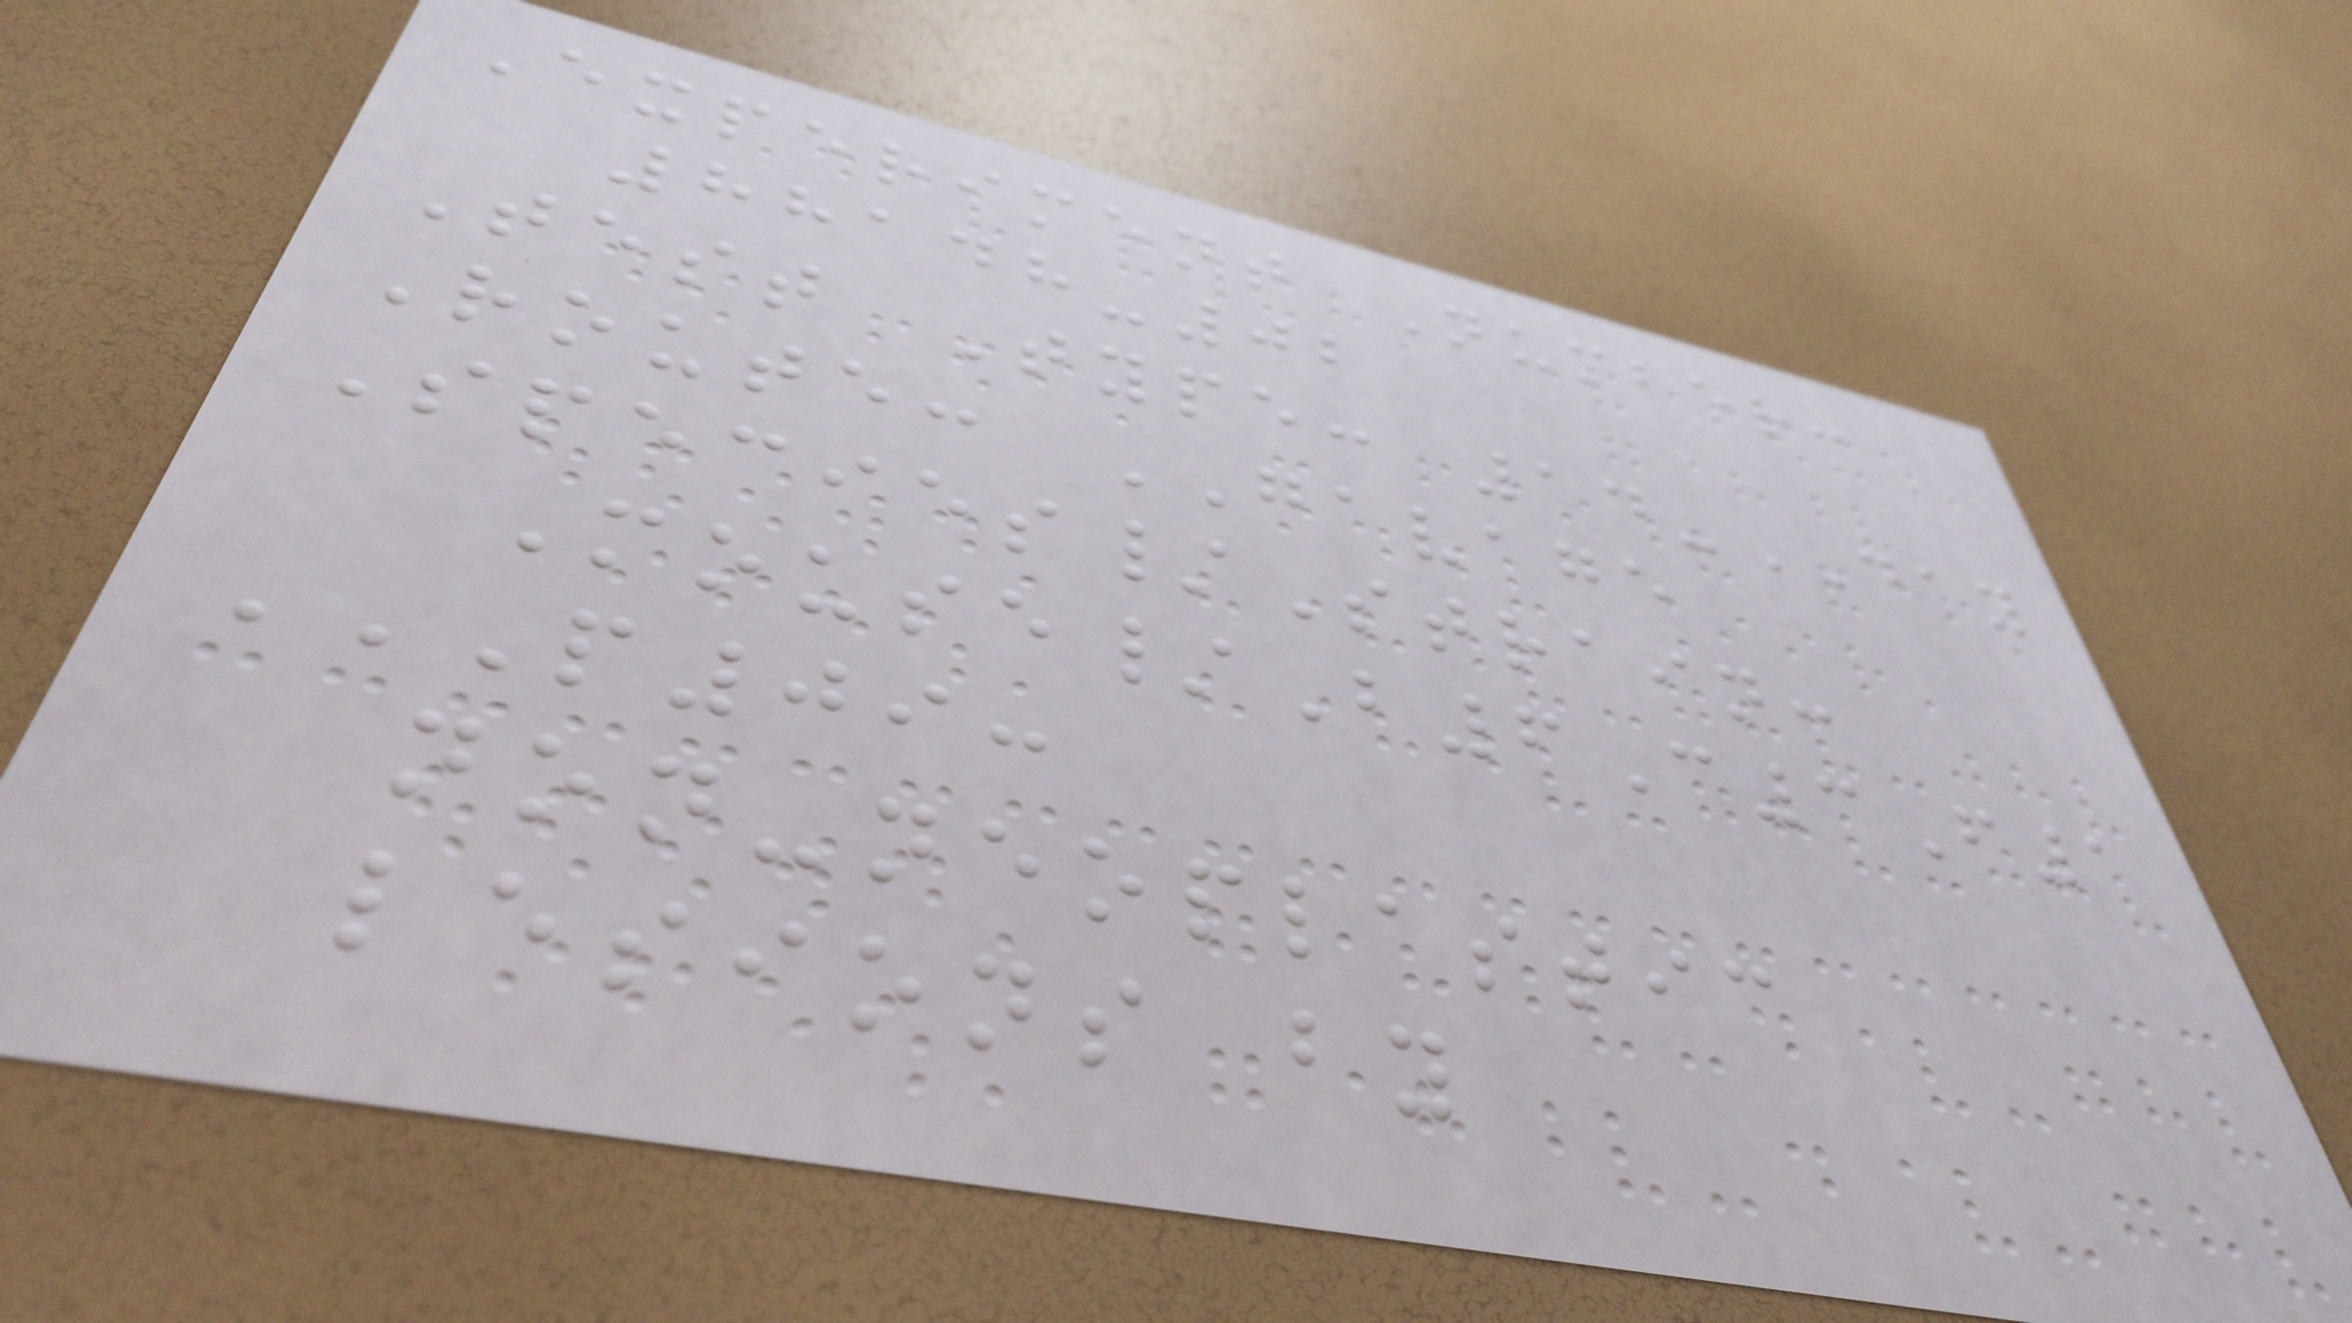Experiment Number:
88148-02
Test Type: 14-DAY
Route: GAVAGE
Species/Strain:
Mouse/B6C3F1
P09:
NON-NEOPLASTIC
LESIONS BY
